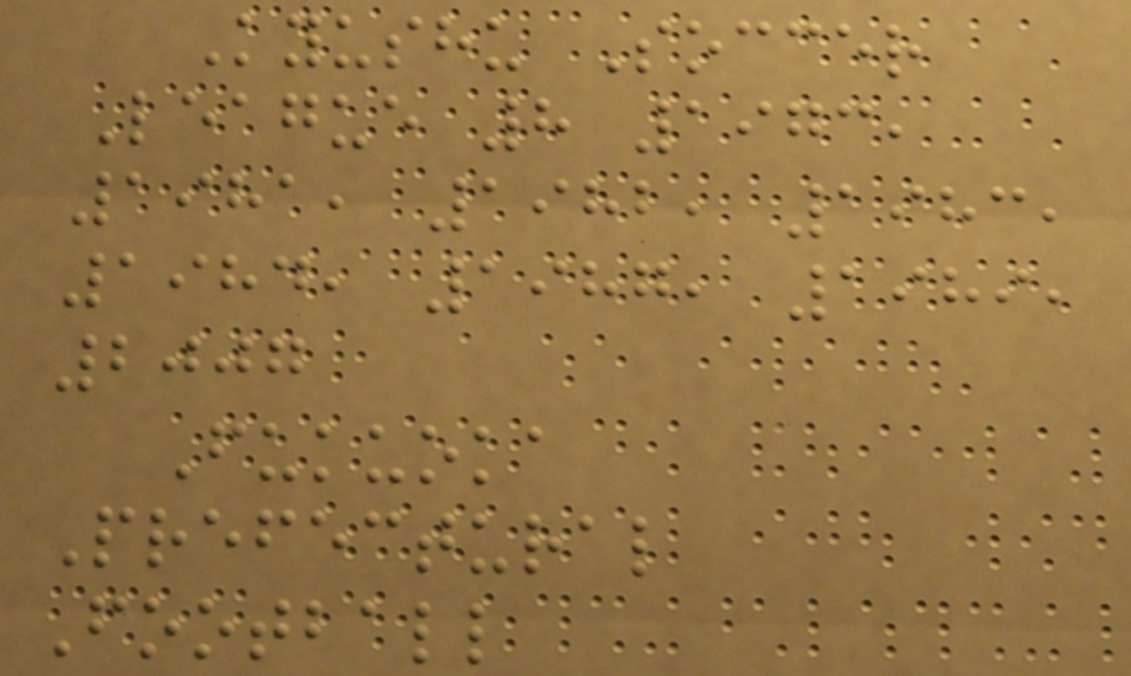Kyushu Soccer
League 8 1973,
1981, 1982, 1983,
1984, 1987, 1989,
2007
Fukuoka
Prefectural
Football
